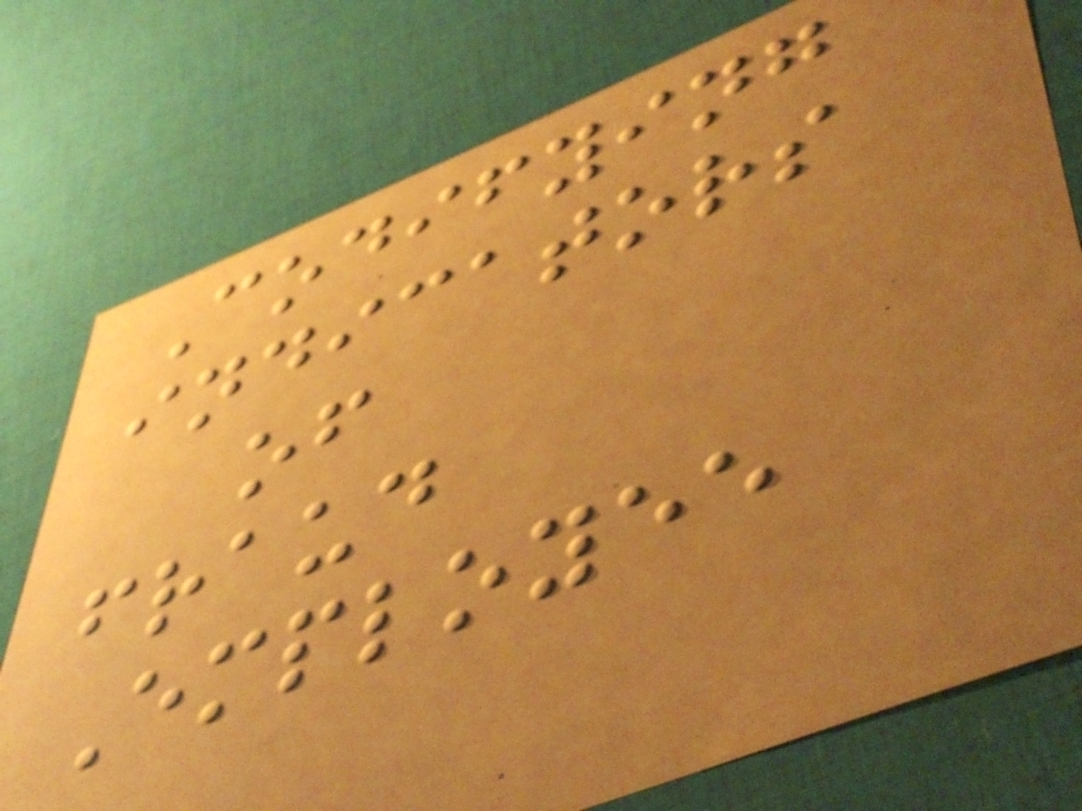Codifying
indicators
of
fraud
Employee
